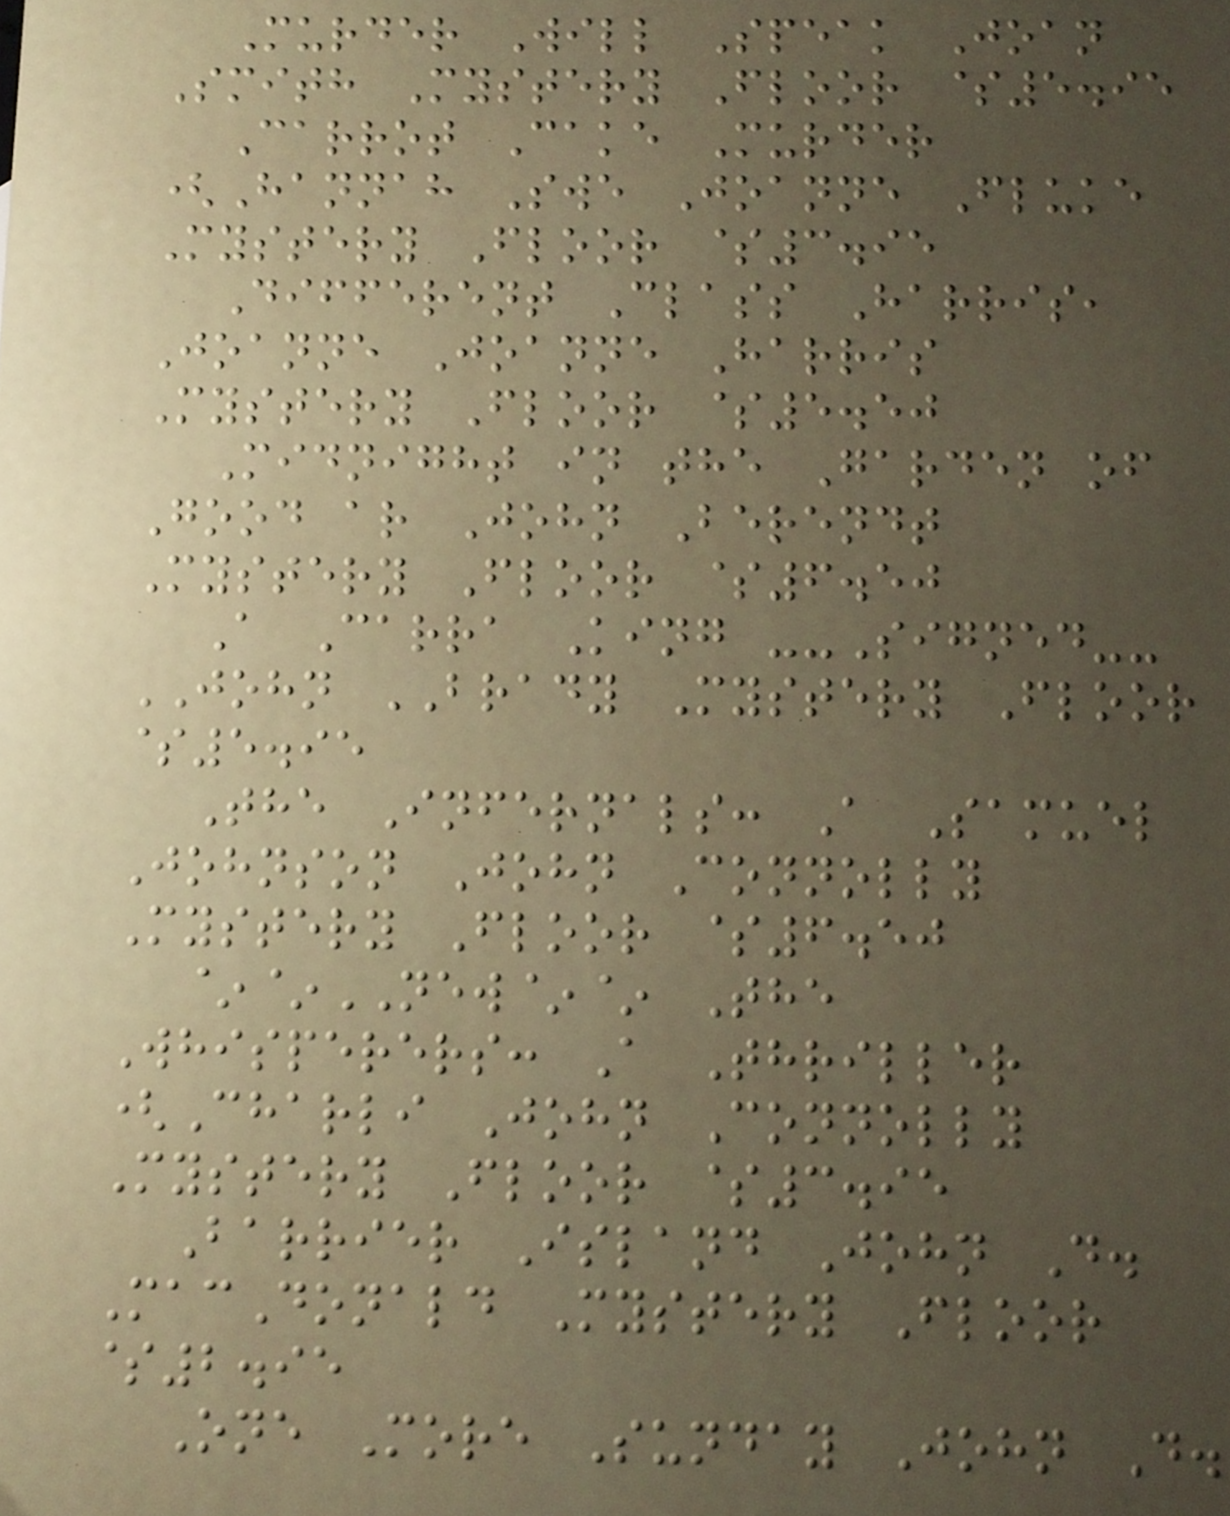Murder Will Speak Joan
Smith Mystery Floor $5.95
Carrot Cake Murder
(Hannah Swe Joanne Fluke
Mystery Floor $3.95
Different Class Harris,
Joanne Joanne Harris
Mystery Floor $5.50
Midnight in the Garden of
Good ar John Berendt
Mystery Floor $6.50
A Carra King --Signed--
JOHN BRADY Mystery Floor
$5.95
The Infernals: A Samuel
Johnson John Connolly
Mystery Floor $6.50
~~NEW~~ The
Whisperers: A Thriller
(Charli John Connolly
Mystery Floor $3.95
Barrier Island John D.
MacDonald Mystery Floor
$2.95
One More Sunday John D.
